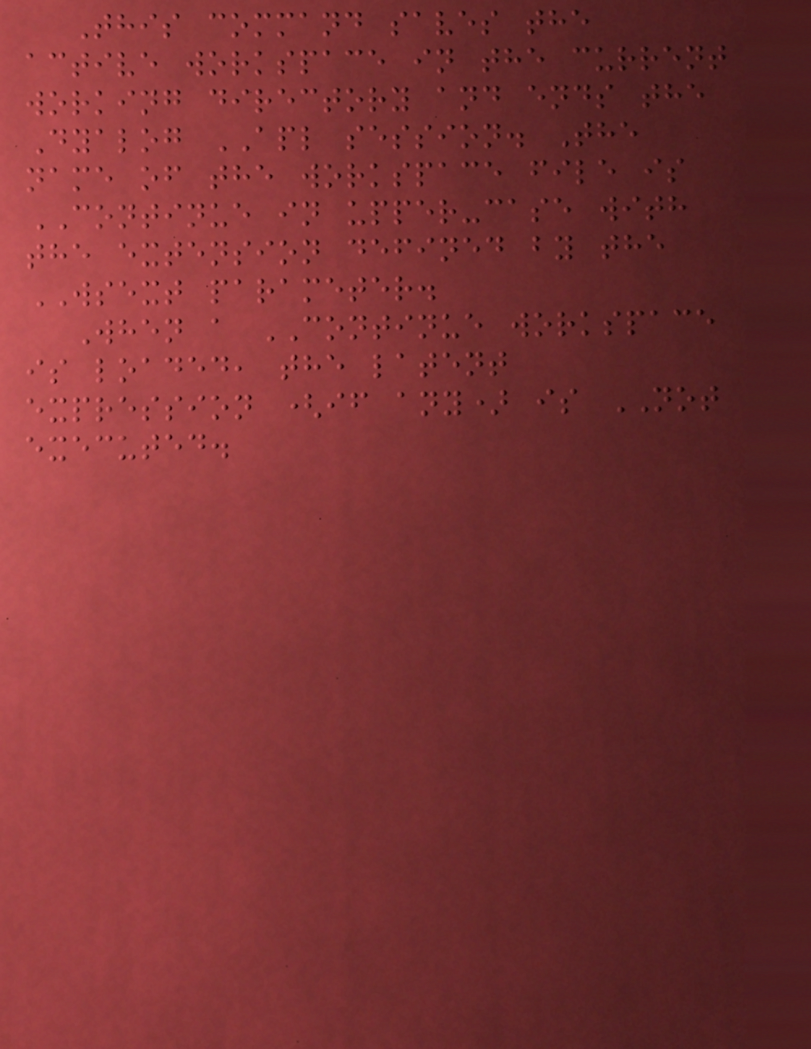This command saves the
active workspace in the current
working directory and ends the
Dyalog APL session. The
name of the workspace file is
CONTINUE in upper-case with
the extension defined by the
WSEXT parameter.
When a CONTINUE workspace
is loaded, the latent
expression (if any) is NOT
executed.
